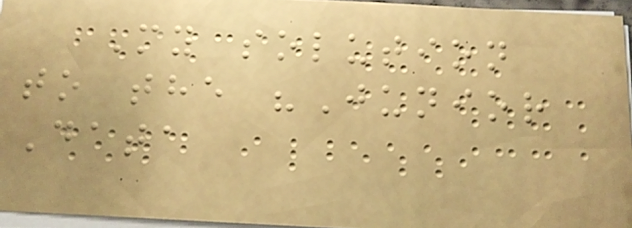My solution
to the "Junior
Data
